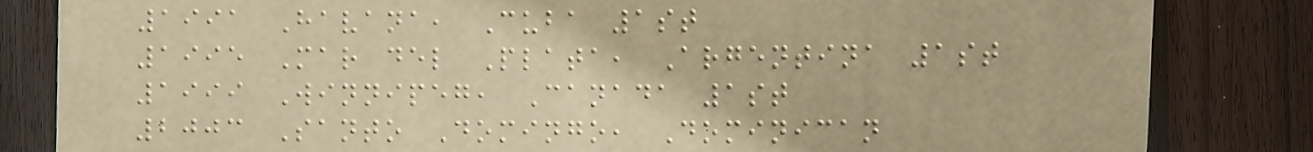1991 Havana, Cuba 1st
1995 Mar del Plata, Argentina 1st
1999 Winnipeg, Canada 1st
2003 Santo Domingo, Dominican
